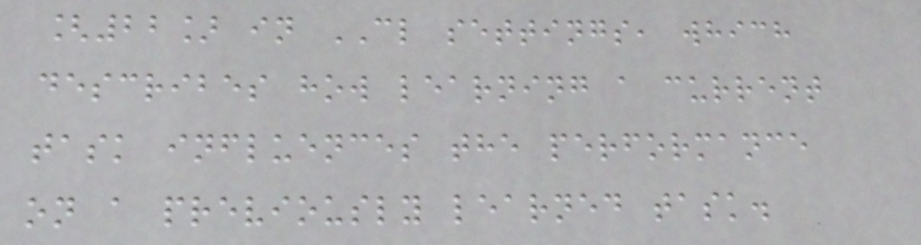[22] in CL settings, which
describes how learning a current
task influences the performance
on a previously learned task.
